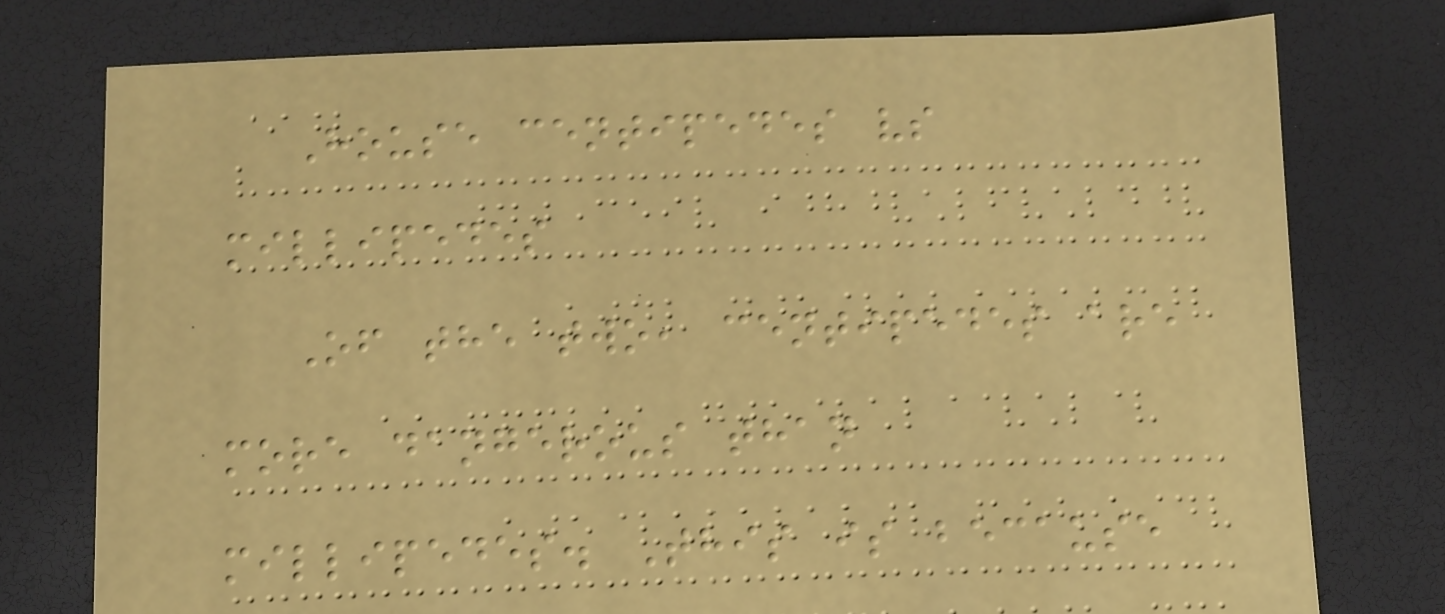House centipedes vs
millipedes
Of the two, centipedes are
more dangerous than
millipedes. This is because
